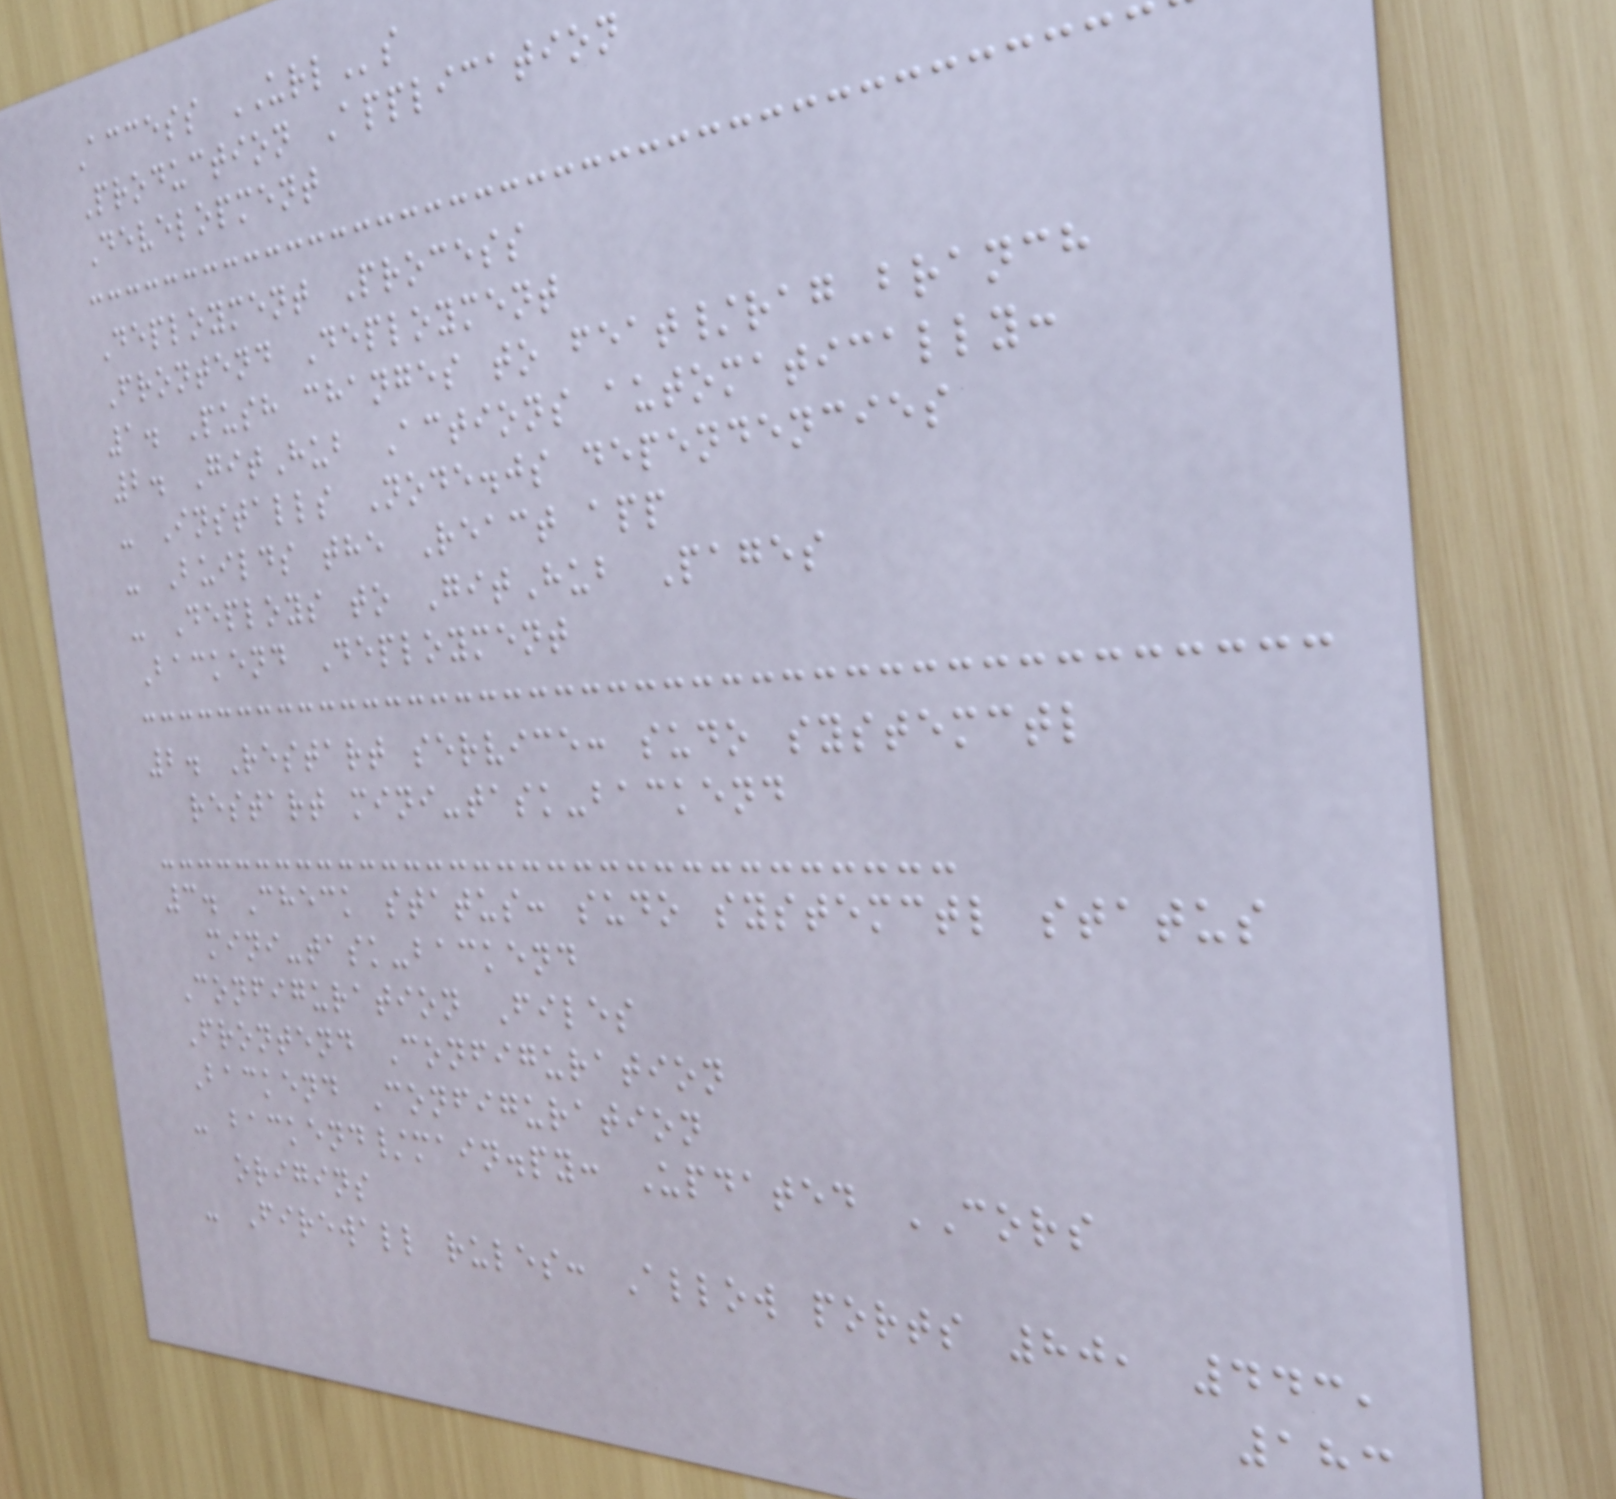Access URLs
Production Application
Development
Deployment Process
Frontend Deployment
1. Push changes to feat/rag branch
2. GitHub Actions automatically:
- Installs Node.js dependencies
- Builds the React app
- Deploys to GitHub Pages
Backend Deployment
2. Restart service: sudo systemctl
restart mini-task-backend
3. Check status: sudo systemctl status
mini-task-backend
Configuration Files
Frontend Configuration
Backend Configuration
- backend/main.py: Updated CORS
origins
- Firewall rules: Allow ports 80, 443,
183
